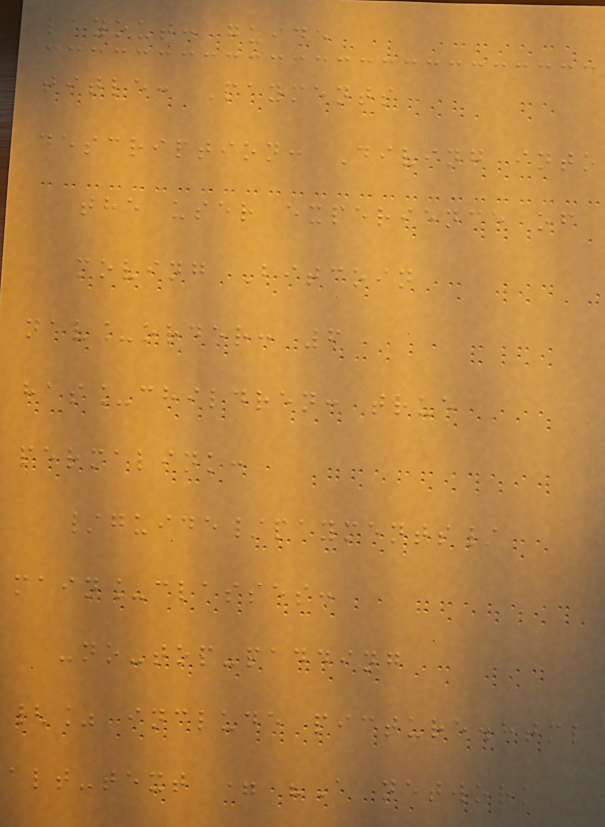layout: guide
title: Payments
description: Diving into
the user experience of
moving Bitcoin
nav_order: 6
has_children: true
permalink:
/guide/payments/
main_classes:
-no-top-padding
{% include picture.html
alt-text = "A network
